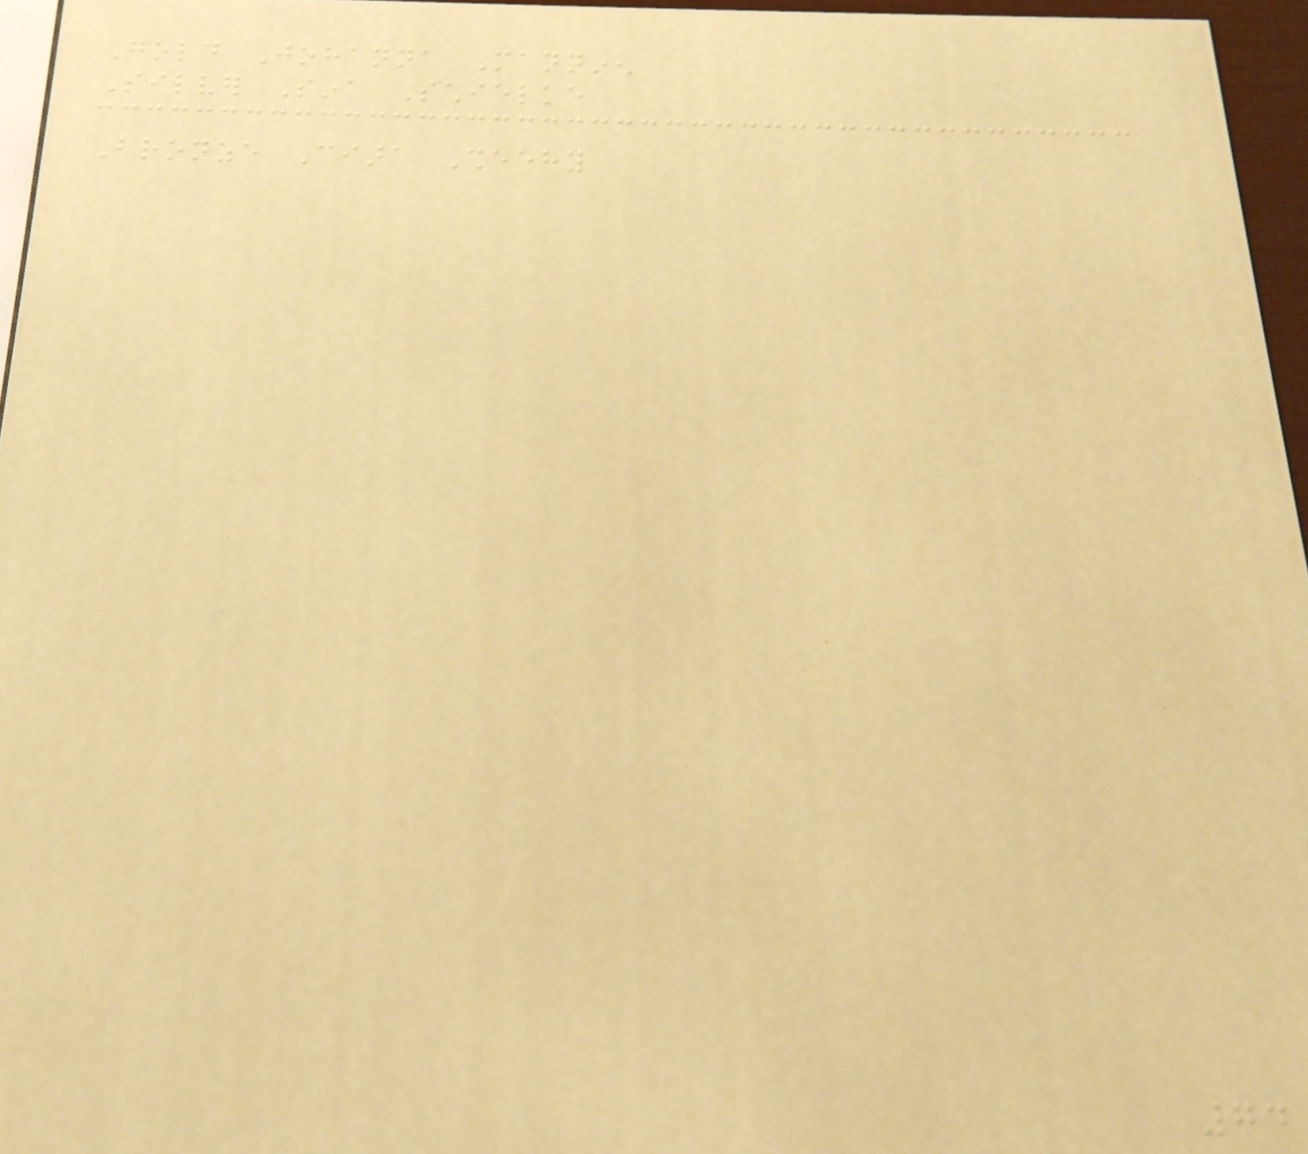Gold Johanna Manninen
Silver Sina Schielke
Bronze Ciara Sheehy
74
